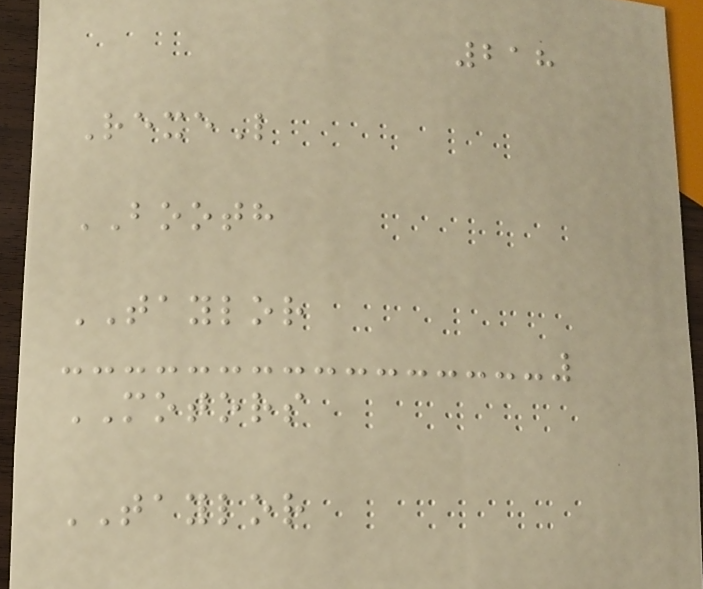218
RexeL
BOOTH
TAYLOR
MOTORS
TAYLOR
